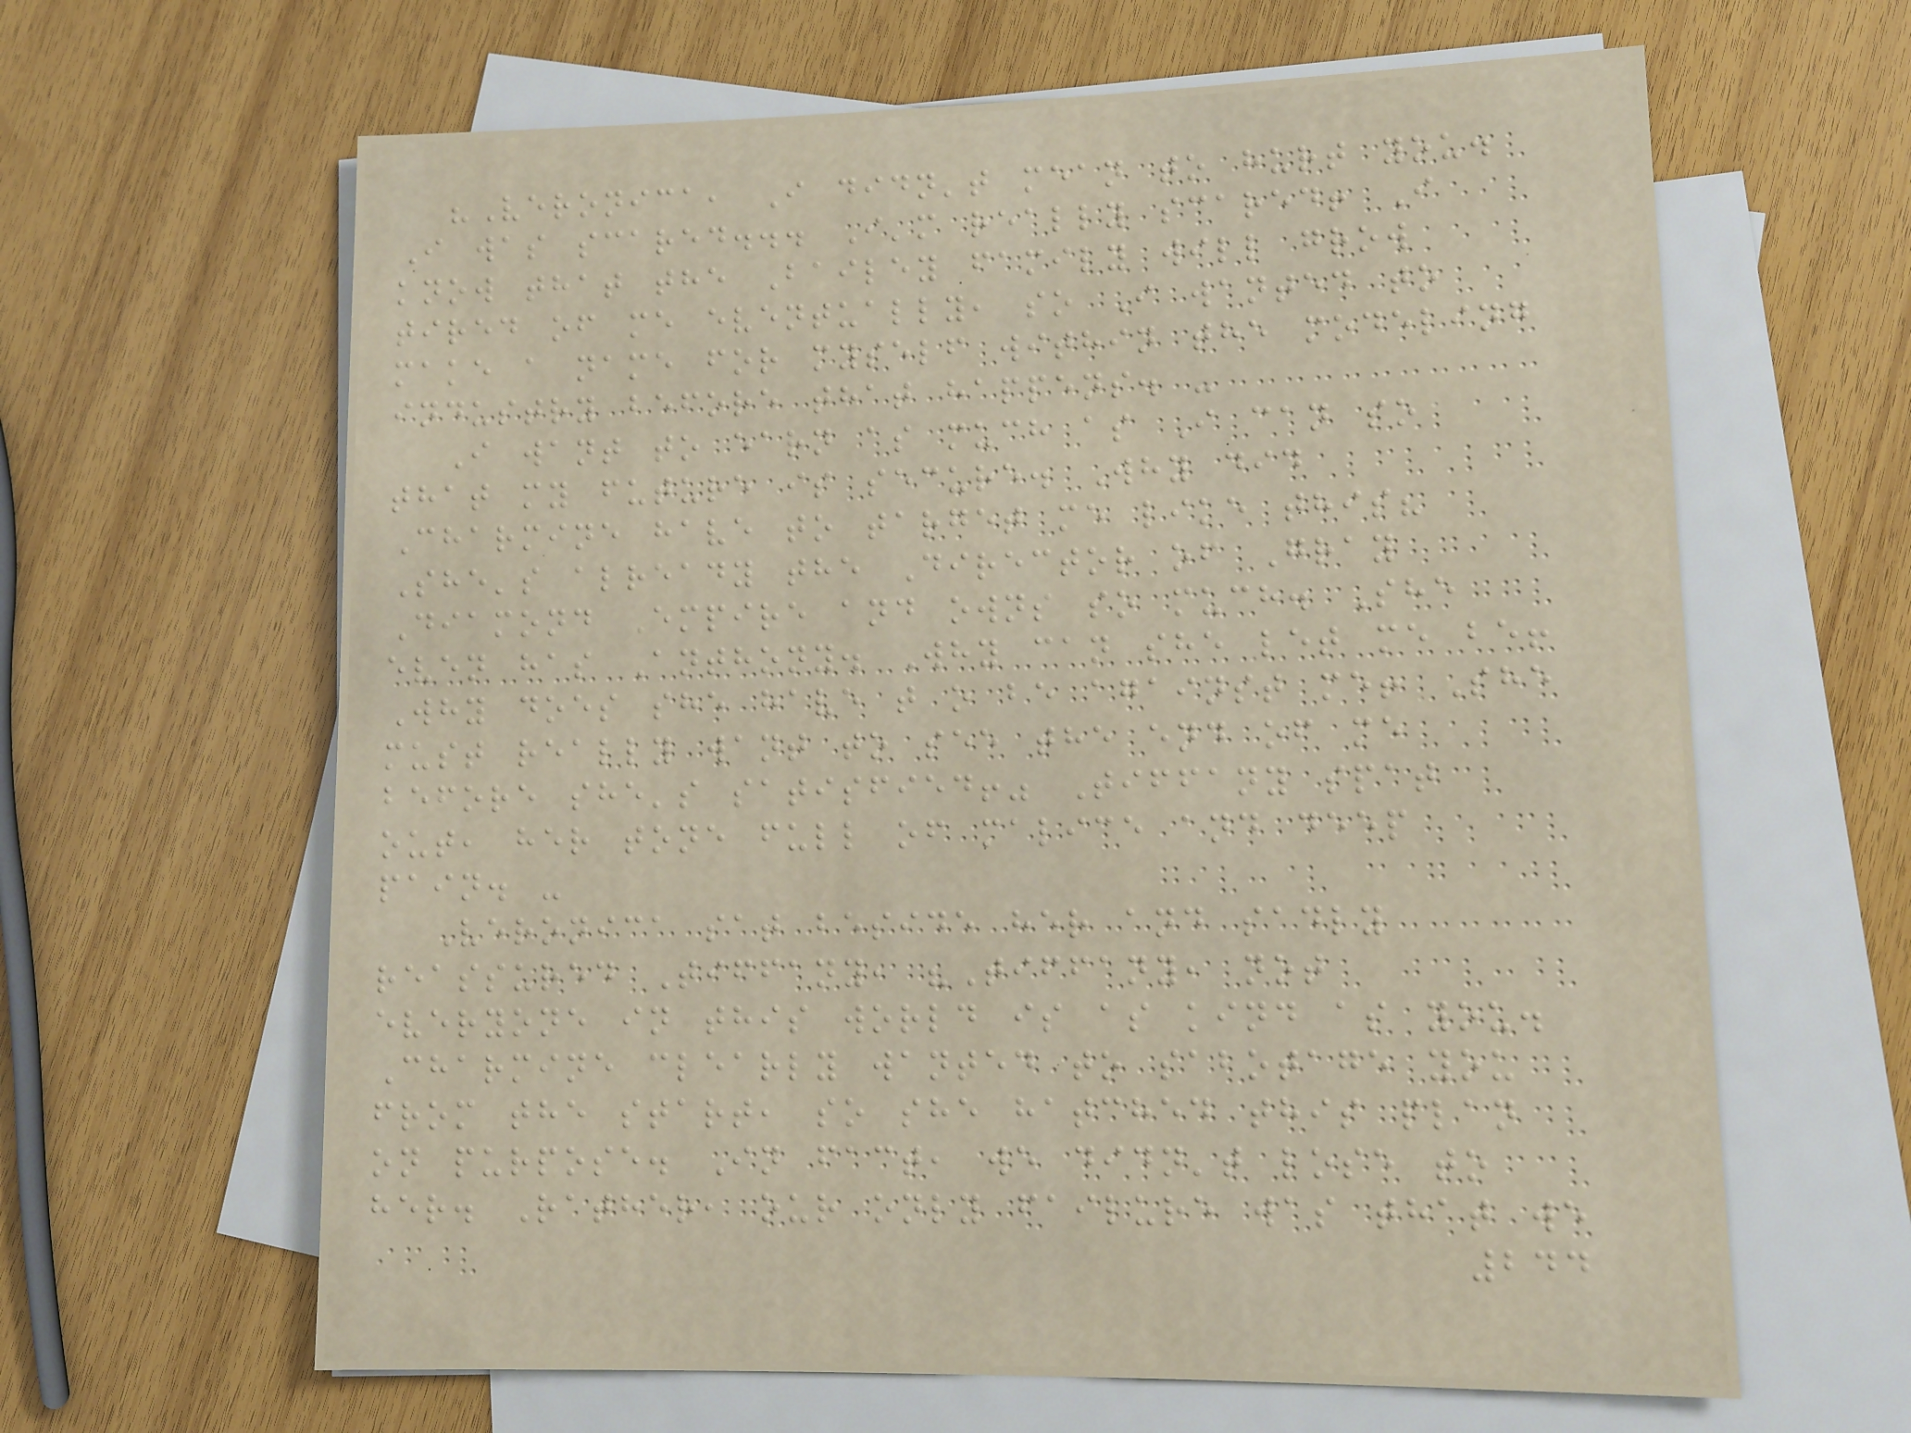"Veronica, I didn't mean to hurt you.
I was scared... I'm really scared! I
know that the Bailey family will grow
tired of me eventually, so I wanted to
make a name for myself within the modeling
industry before that happens. -
I want to earn as much as I can so
that my future is secure. Why did
Charmine have to target me like this?
She's already the Director of Gray
Diamond Empire and owns so much. She
even has Anthony. Why can she let me be!
Why does she have t o be against me! She
must really want to see the end of me
before she's satisfied!" Tiffany spat
out, her tone full of malice and deep
pain. -
Veronica sat beside her and sadly
reassured Tiffany, "Tiffany, not
everyone in this world is as kind as you.
Charmine clearly wanted to sabotage you
from the start, so she hatched this plan
on purpose. In fact, we didn't lose to
her. Rather, our only failure was that we
244
